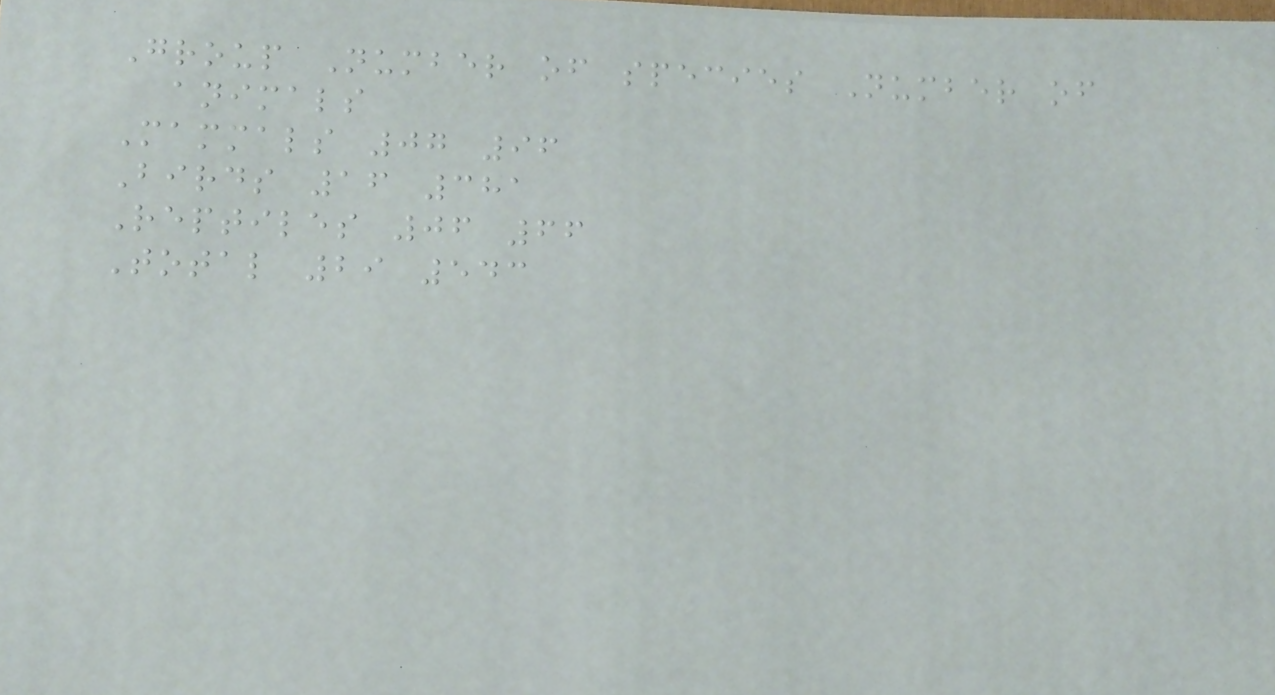Group Number of species Number of
animals
Mammals 07 96
Birds 16 381
Reptiles 06 66
Total 29 543
